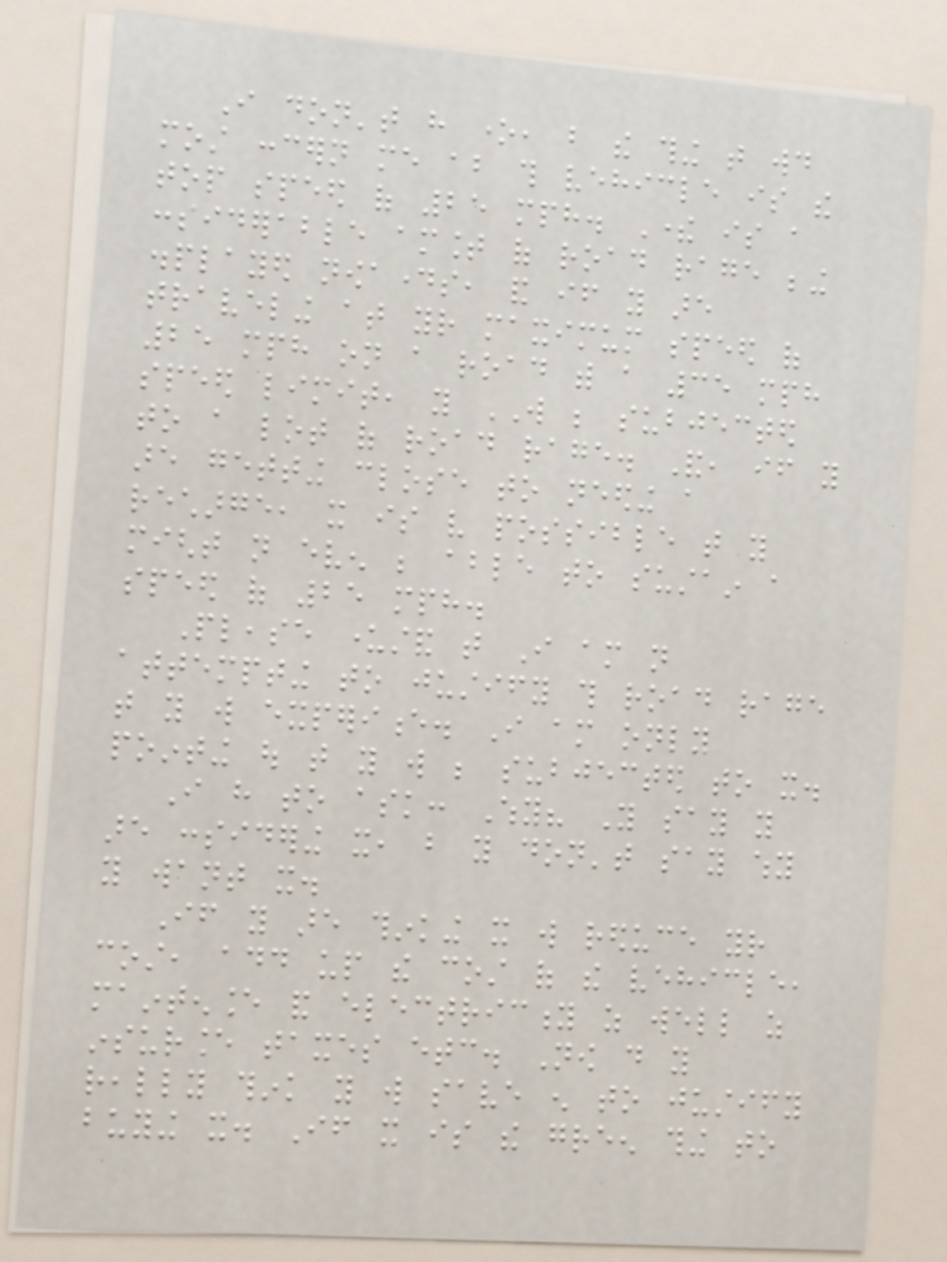I don't have one, but the thing that would
most concern me about this vehicle is the
top speed of 25 mph. There is a
considerable amount of road rage being
displayed nowadays, and if you are
traveling at your maximum speed of
25 mph on a road with a 35 mph
speed limit, you WILL be subjected
to a lot of road rage. And, if you
are getting close to needing a
recharge, it is very possible that you
might not even be able to sustain a
speed of 25 mph.
Please understand that I am not
attempting to justify this road rage
that you will experience. I am only
pointing out that you will be subjected to it.
I have to ask: Why? You say you
are considering it, but you don't say why
you want it.
If you are thinking it will reduce your
cost, add up the cost of the vehicle,
maintenance and electricity as well as
insurance taxes etc. Now do you
really think you will save enough to justify
buying it. If it is the green thing to
